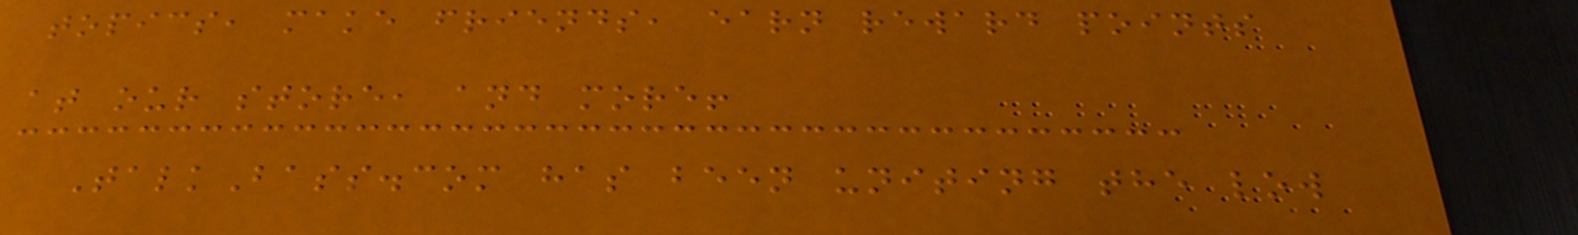topics, make friends, earn reward points
at our store, and more!
TalkBass.com has been uniting the low
